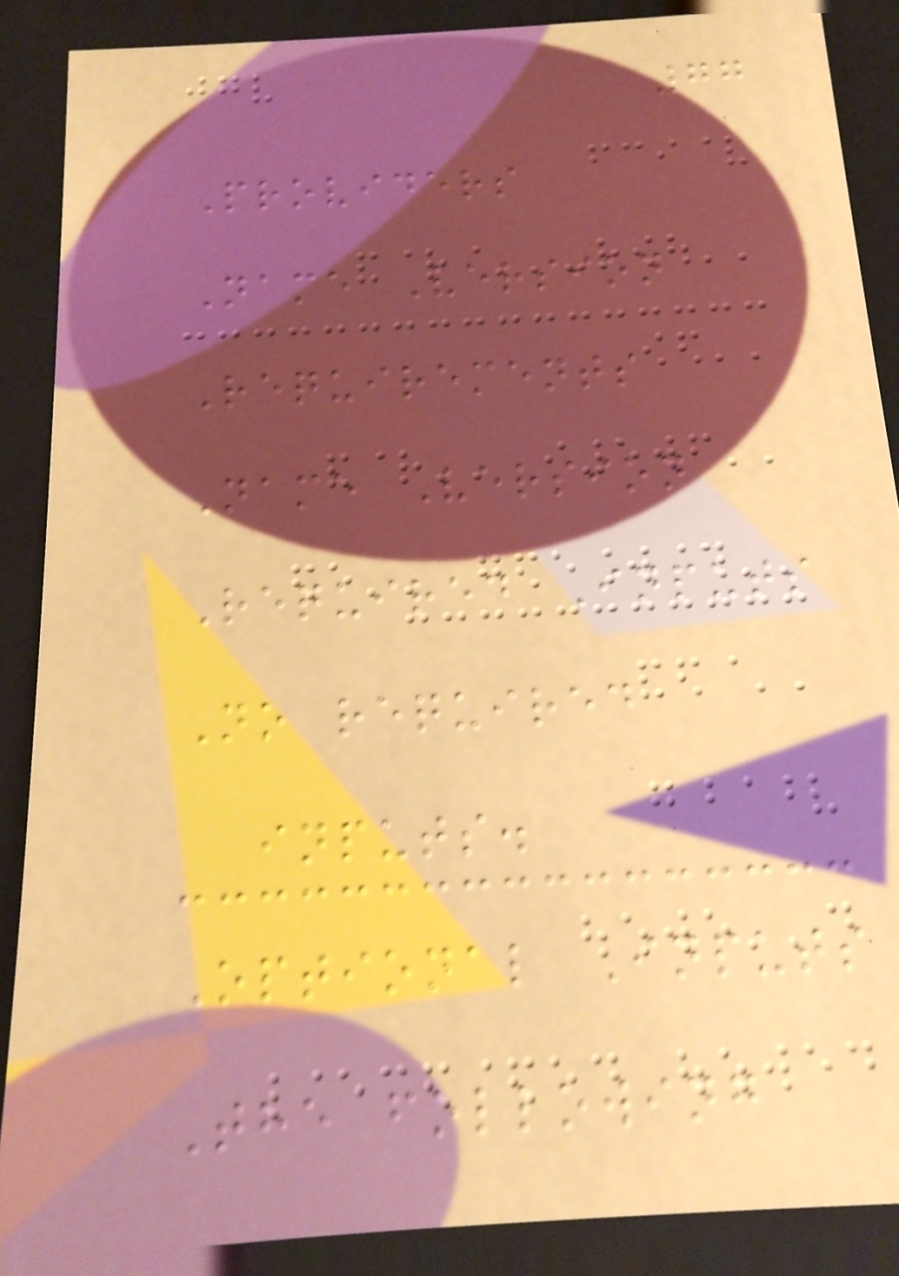77
Providers
Name Version
Requirements
Name Version
Required Inputs
No required
inputs.
Optional Inputs
The following
